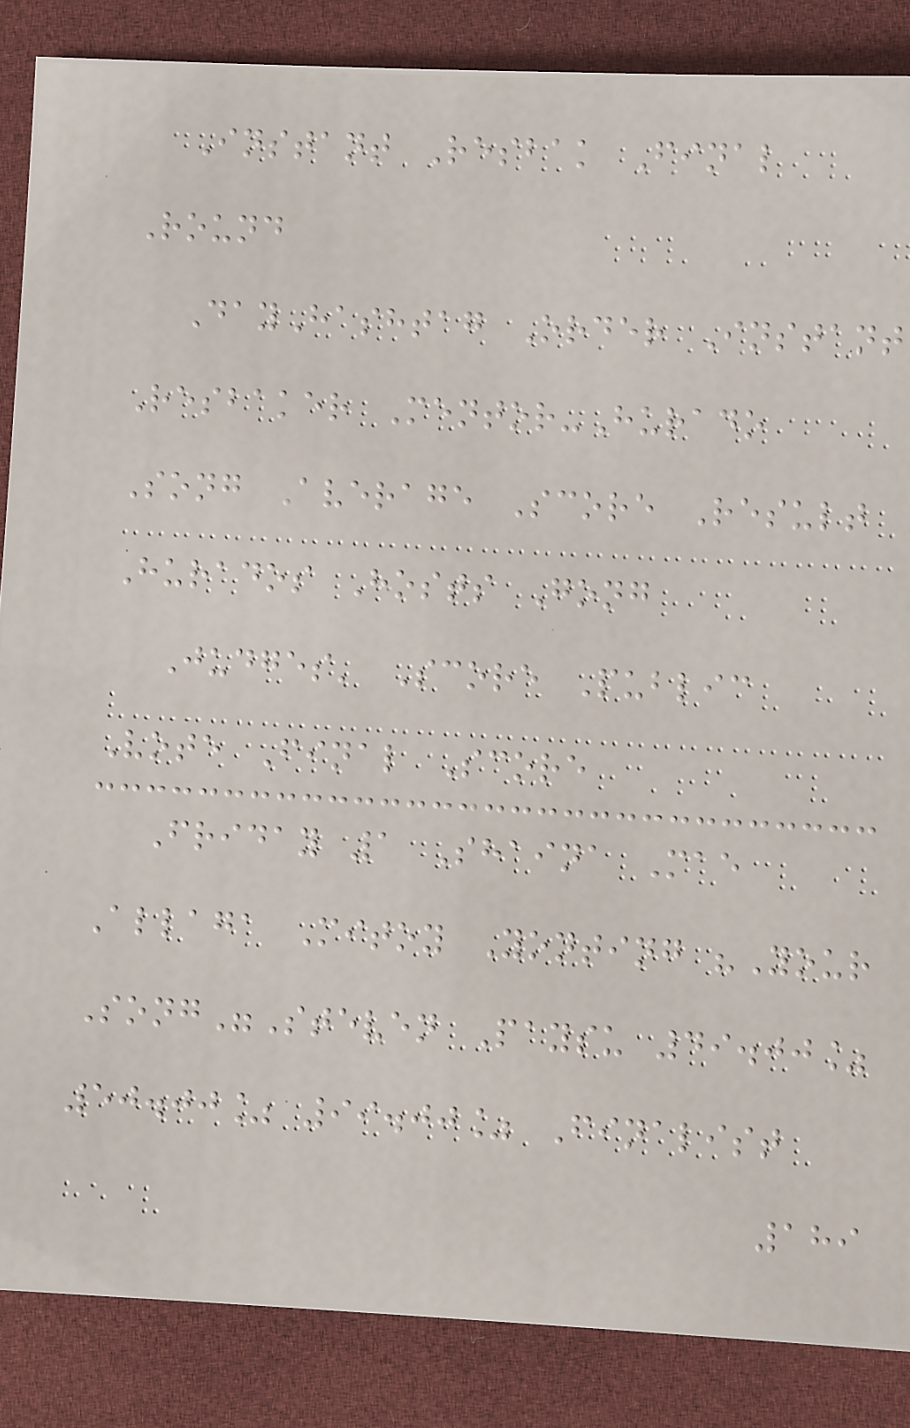Instant Resbak Final
Round
DayHashtag Order Instant
Resbaker Mentor-Hurado
Song Average Score Result
Hurados Hosts Gong
Judges' Score Public
Vote Final Score
Friday 1 Shaina Mae
Allaga Mitoy Yonting "Your
Song"Steven Paysu 49.00%
50.00% 99.00% Finalist
189
